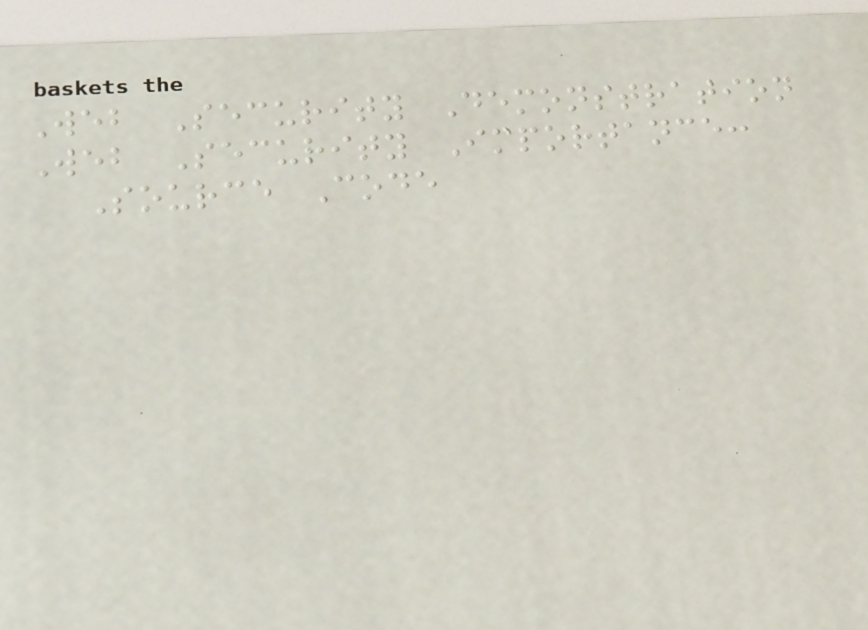Web Security Demonstration
Web Security Importance:
Source Code
